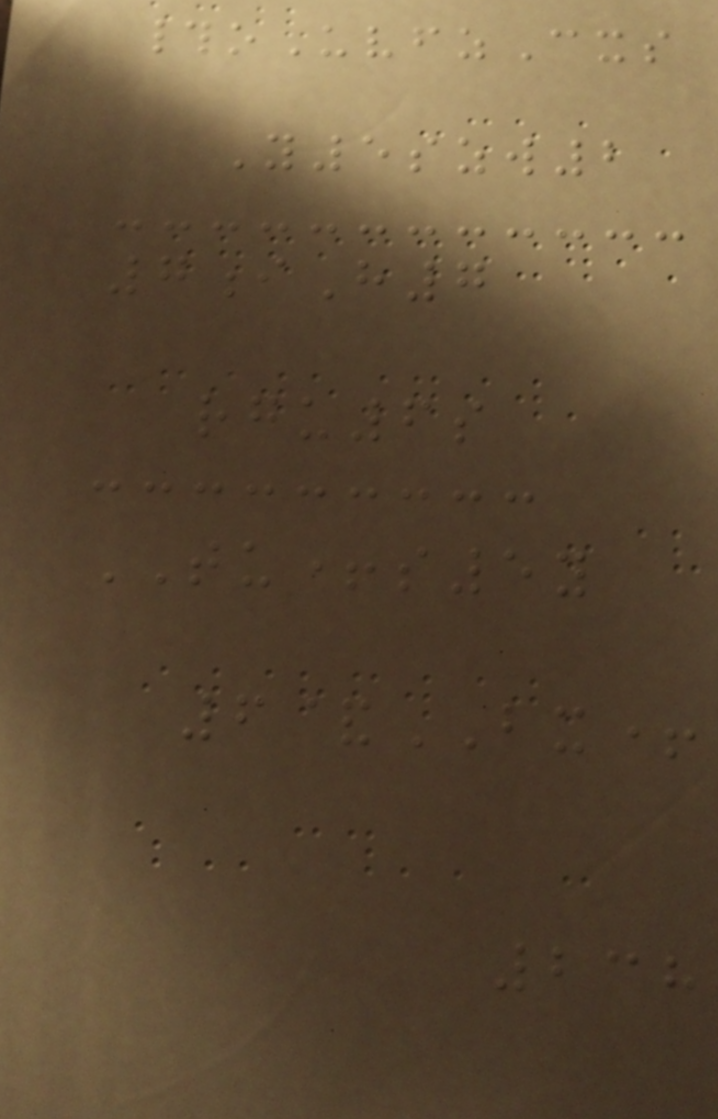#oUvfzCxs
Y5szw2
7iH7
rgu6s
TU+s5y
6&BX+
238
